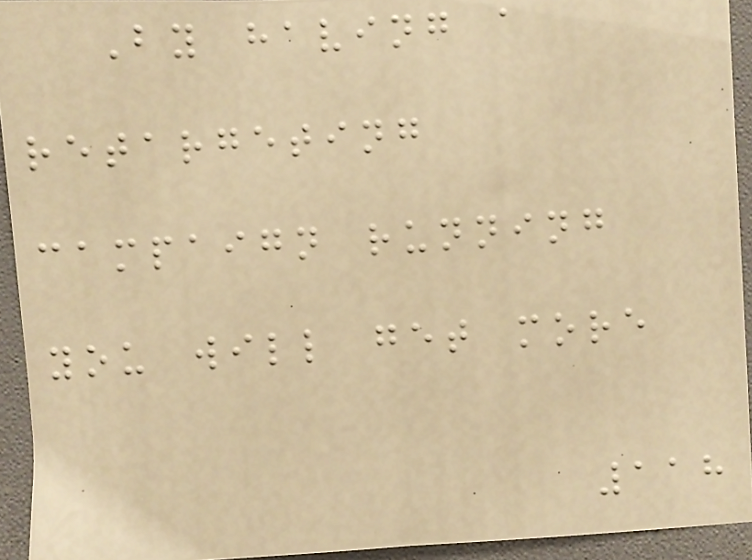By having a
retargeting
campaign running
you will get more
118
